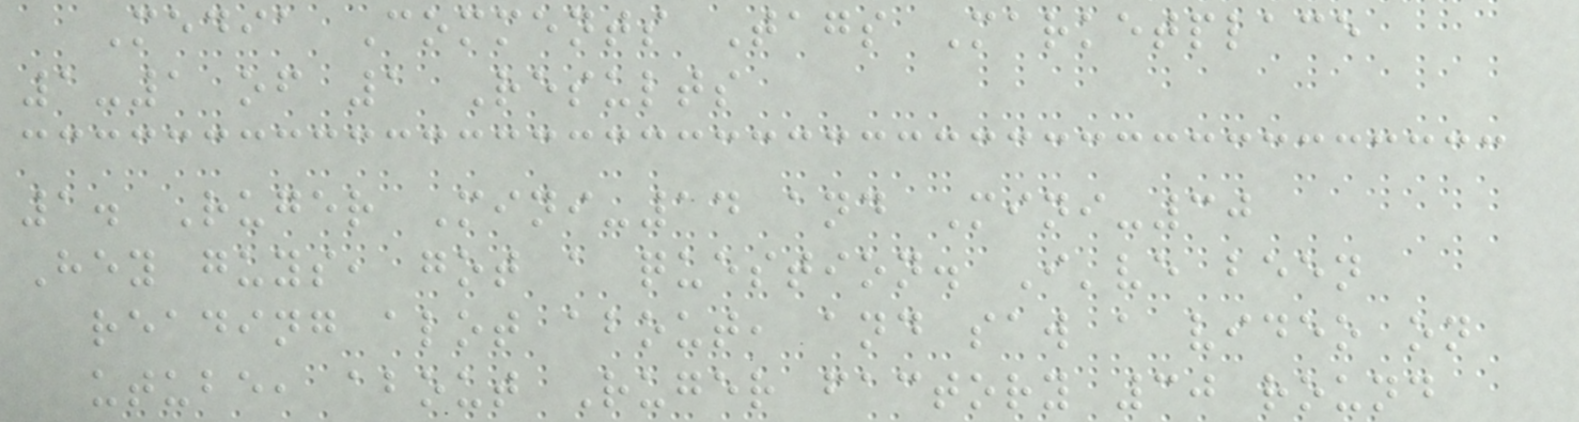Media Comments Tags Marketplace
1-1 of 1 Results
1. Ruger Mini-14 and Mini-30
Hey guys, got a question. I've been
reading alot about, and saw a video on
utube, about Ruger factory 30 round
